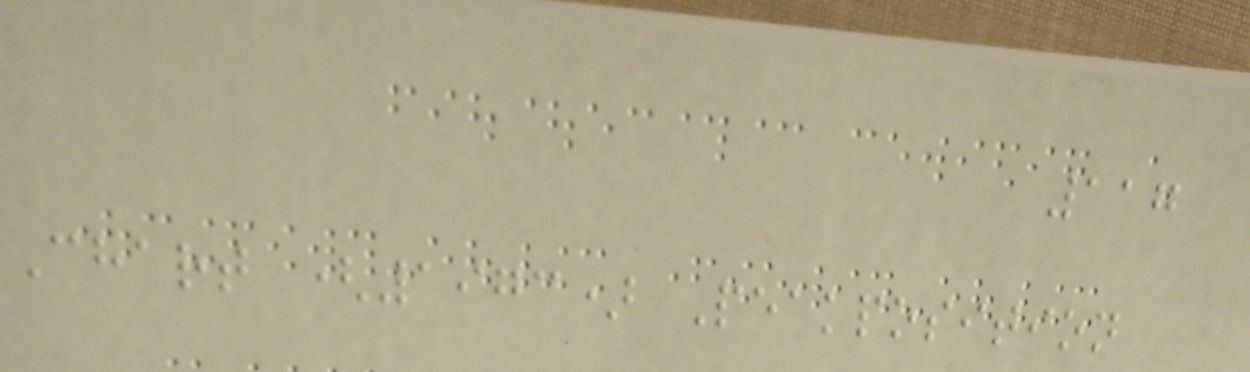117
Chart (1973) Peakposition
